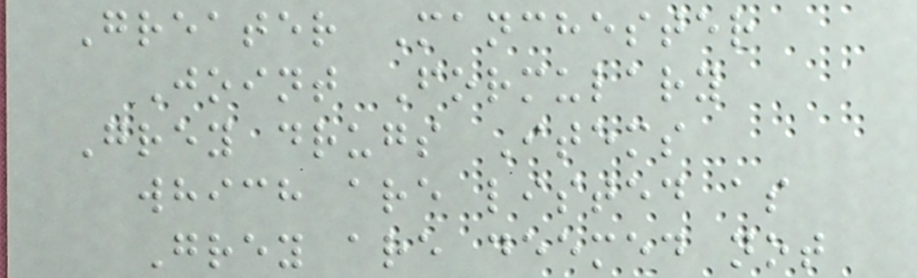Greater Manchester
Joint Formulary
Grey drugs Items
which are listed as
Grey are deemed not
